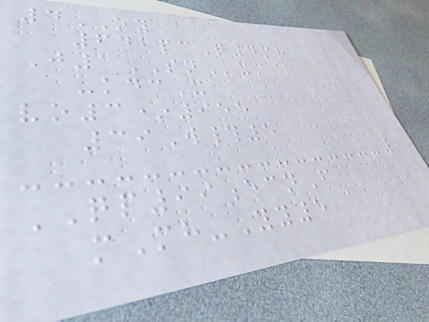4OY
642pcQ4mr
J1SNxm@
-kdcX
vo3*955
39W#5
QP99ecnF
mMh-Yy5
